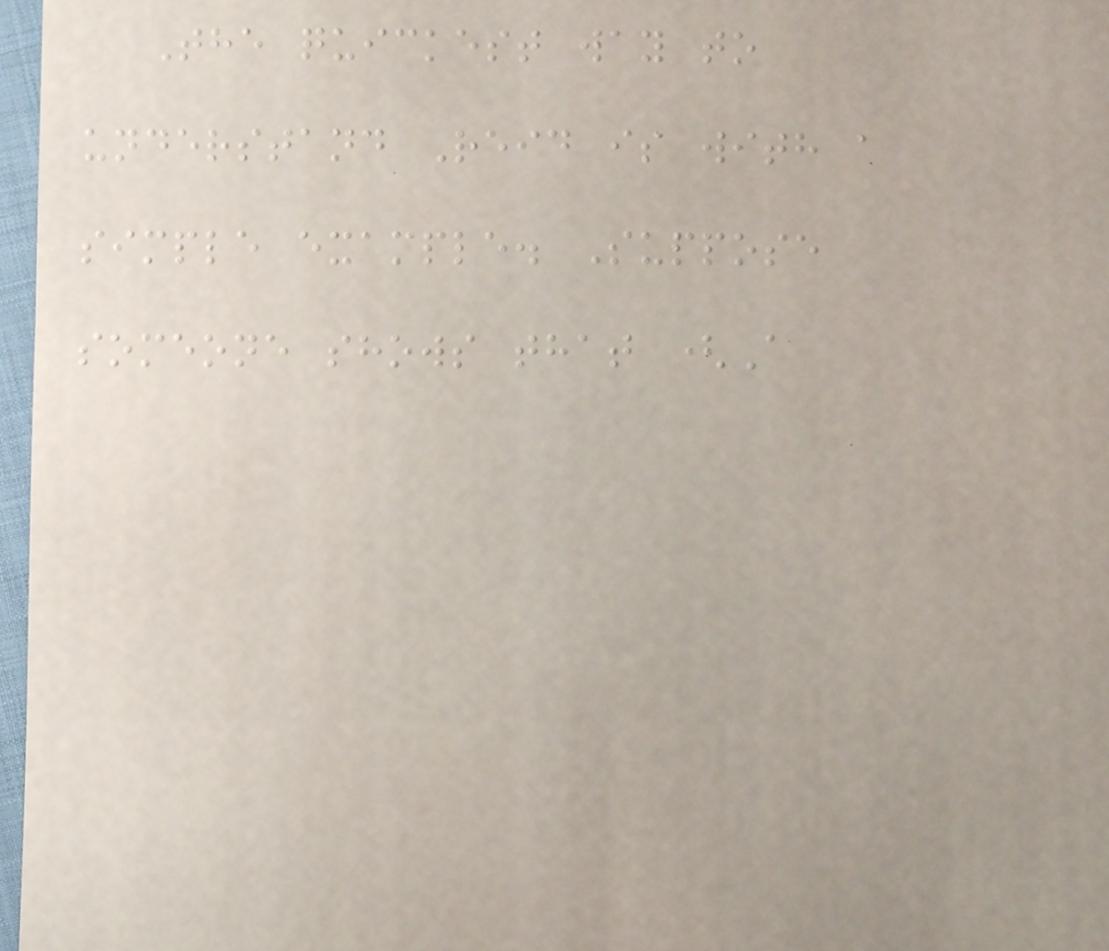The quickest way to
understand Reid is with a
simple example. Suppose
someone shows that (A
